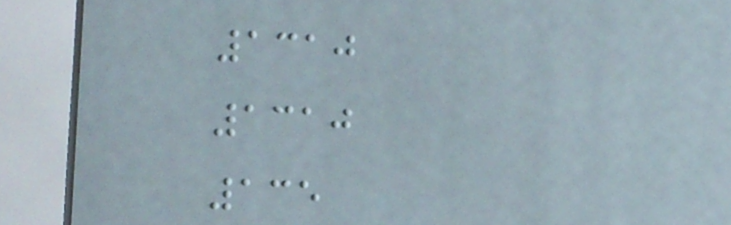1310
1310
135
